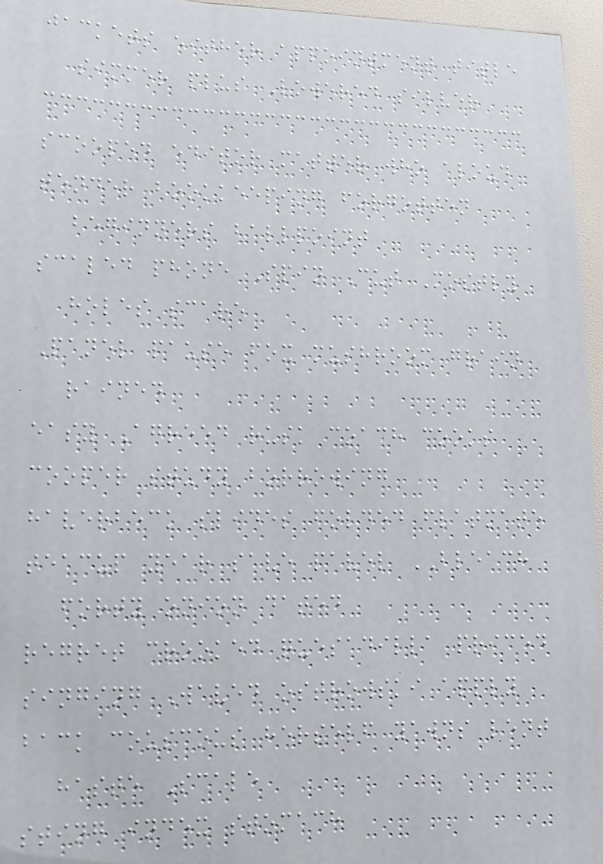jackets either appointment title
simmer plus Lowered silver
scooped editor matter who aloud
tender bookkeeping forgotten
beginners ballpoint
scaled phone Spin Cut Mostly
holes scare
Panel pause fox mushroom grain
rained
easy Agreed rusk coach cooks
cooper study borrowing
haverbeck slides folded flatmate
teacup year save pavel BLEACH
forty onion dated
regret crooked quesadilla priced
singing Waved ostrowski apply
back couscous herself yawns lent
haste Scale
sting index stomach
